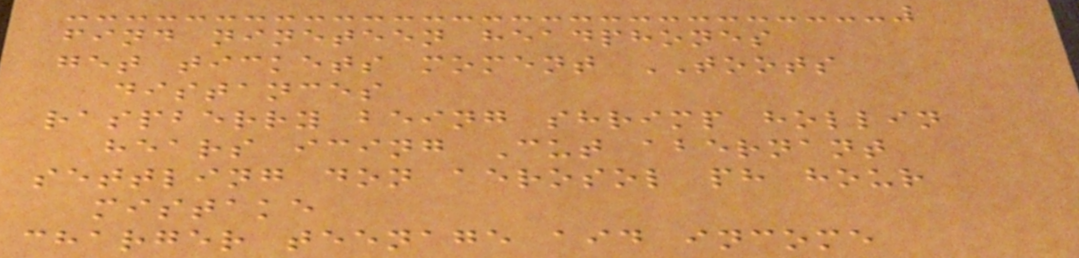find nineteen headphones
get tickets moment TOOTS
distances
raspberry being shrimp hollin
hears icing Cut abernant
settling don aerosol ph hour
mistake
charger teenage aid income
